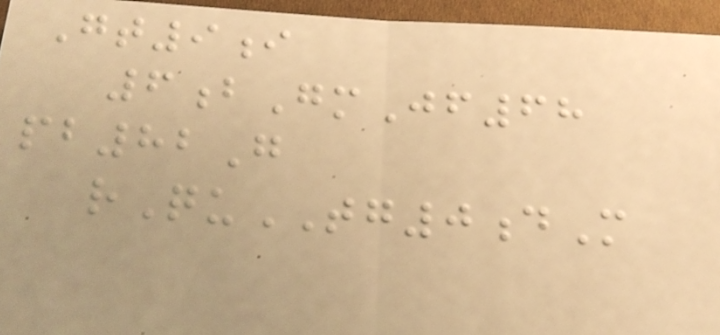Gt9i
6bGmJf68
pb82G
rQuTG0dM
